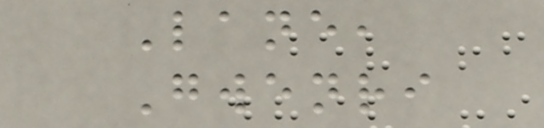Lane,
Gwenri
